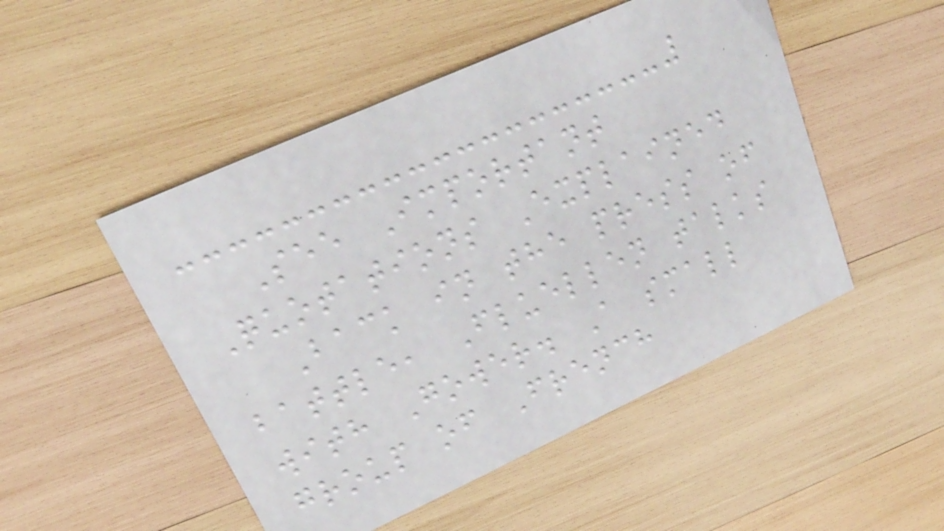See Important
Quotations Explained
Back in the press of
battle, Fluellen talks
with Gower. A small
group of French
